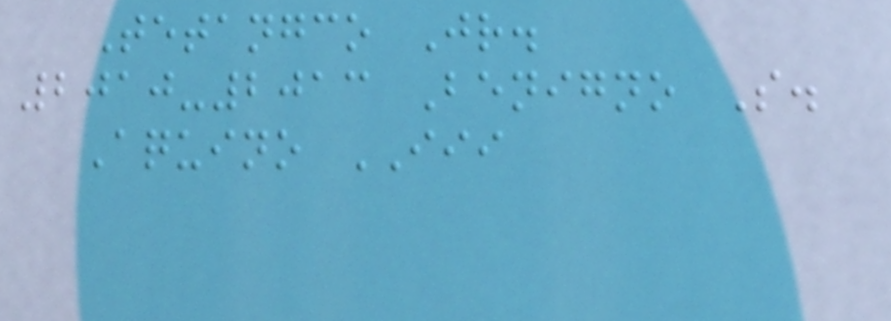Tetangco Jr.
2010-2013 Benigno S.
Aquino III
